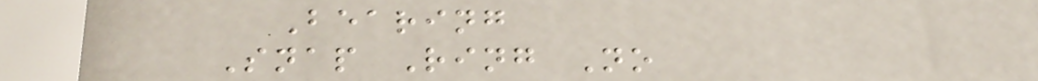Bearing
Snap Ring No
